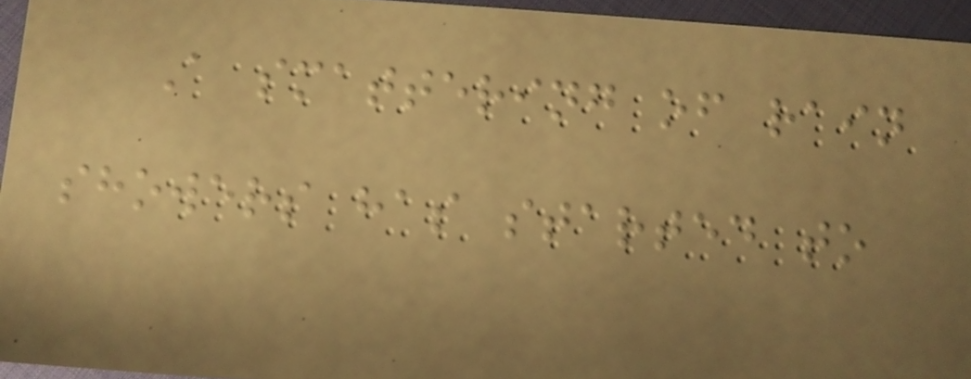A smattering of rain
showers has started to
